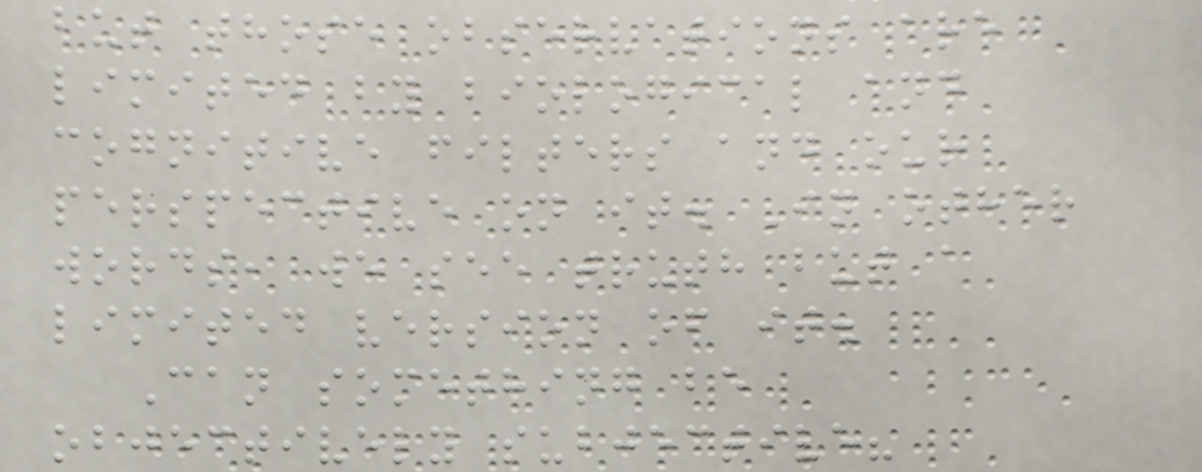but those observations are
limited by biological and
cognitive filters and our
perspective on it. In other
words, we see truth but a
limited version of it.
Can something be
objectively subjective?
